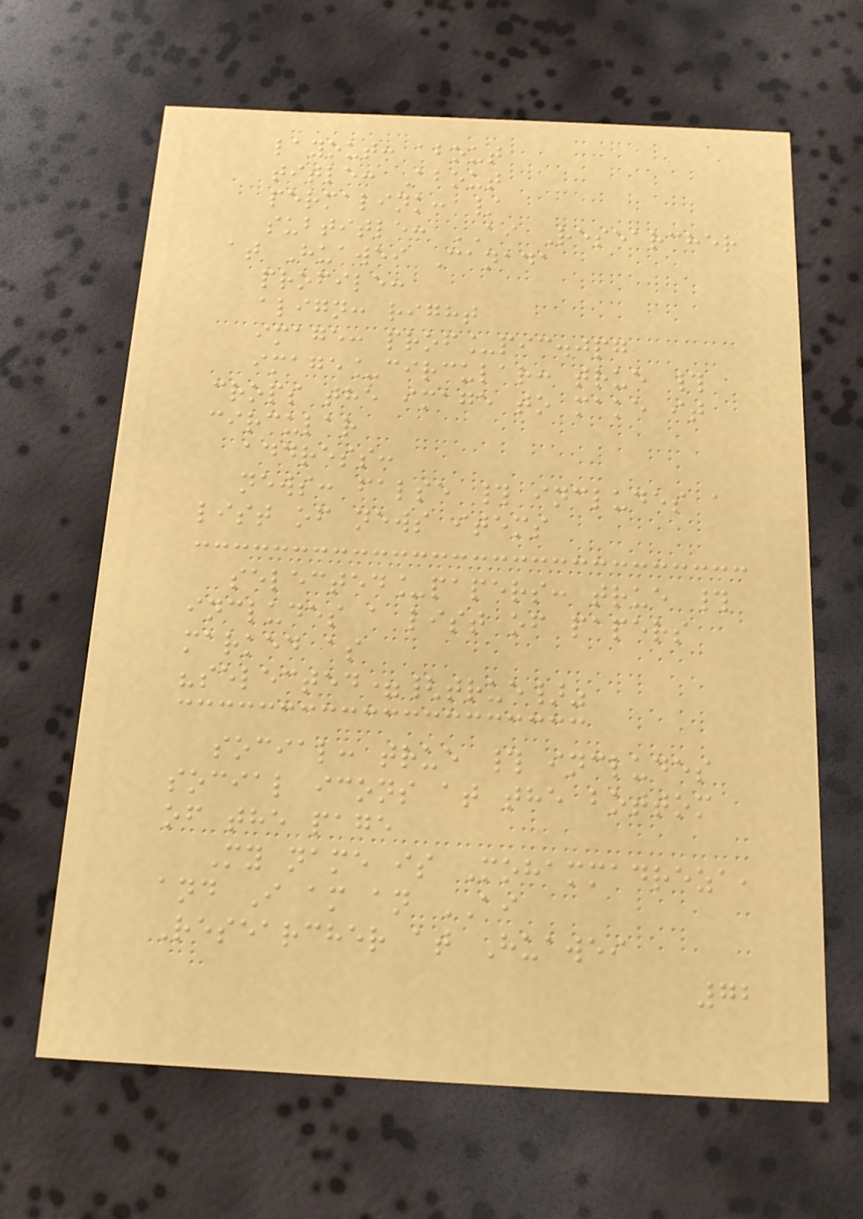layout: about
title: About
permalink: /
subtitle: AI Researcher
at Huawei Canada
profile:
align: right
image: prof_pic.jpg
image_circular: true #
crops the image to make it
circular
address:
news: false # includes a
list of news items
selected_papers: true #
includes a list of papers
marked as
"selected={true}"
social: true # includes
social icons at the bottom
of the page
My name is Mohammadreza,
and I am an AI
Researcher at Huawei
72
